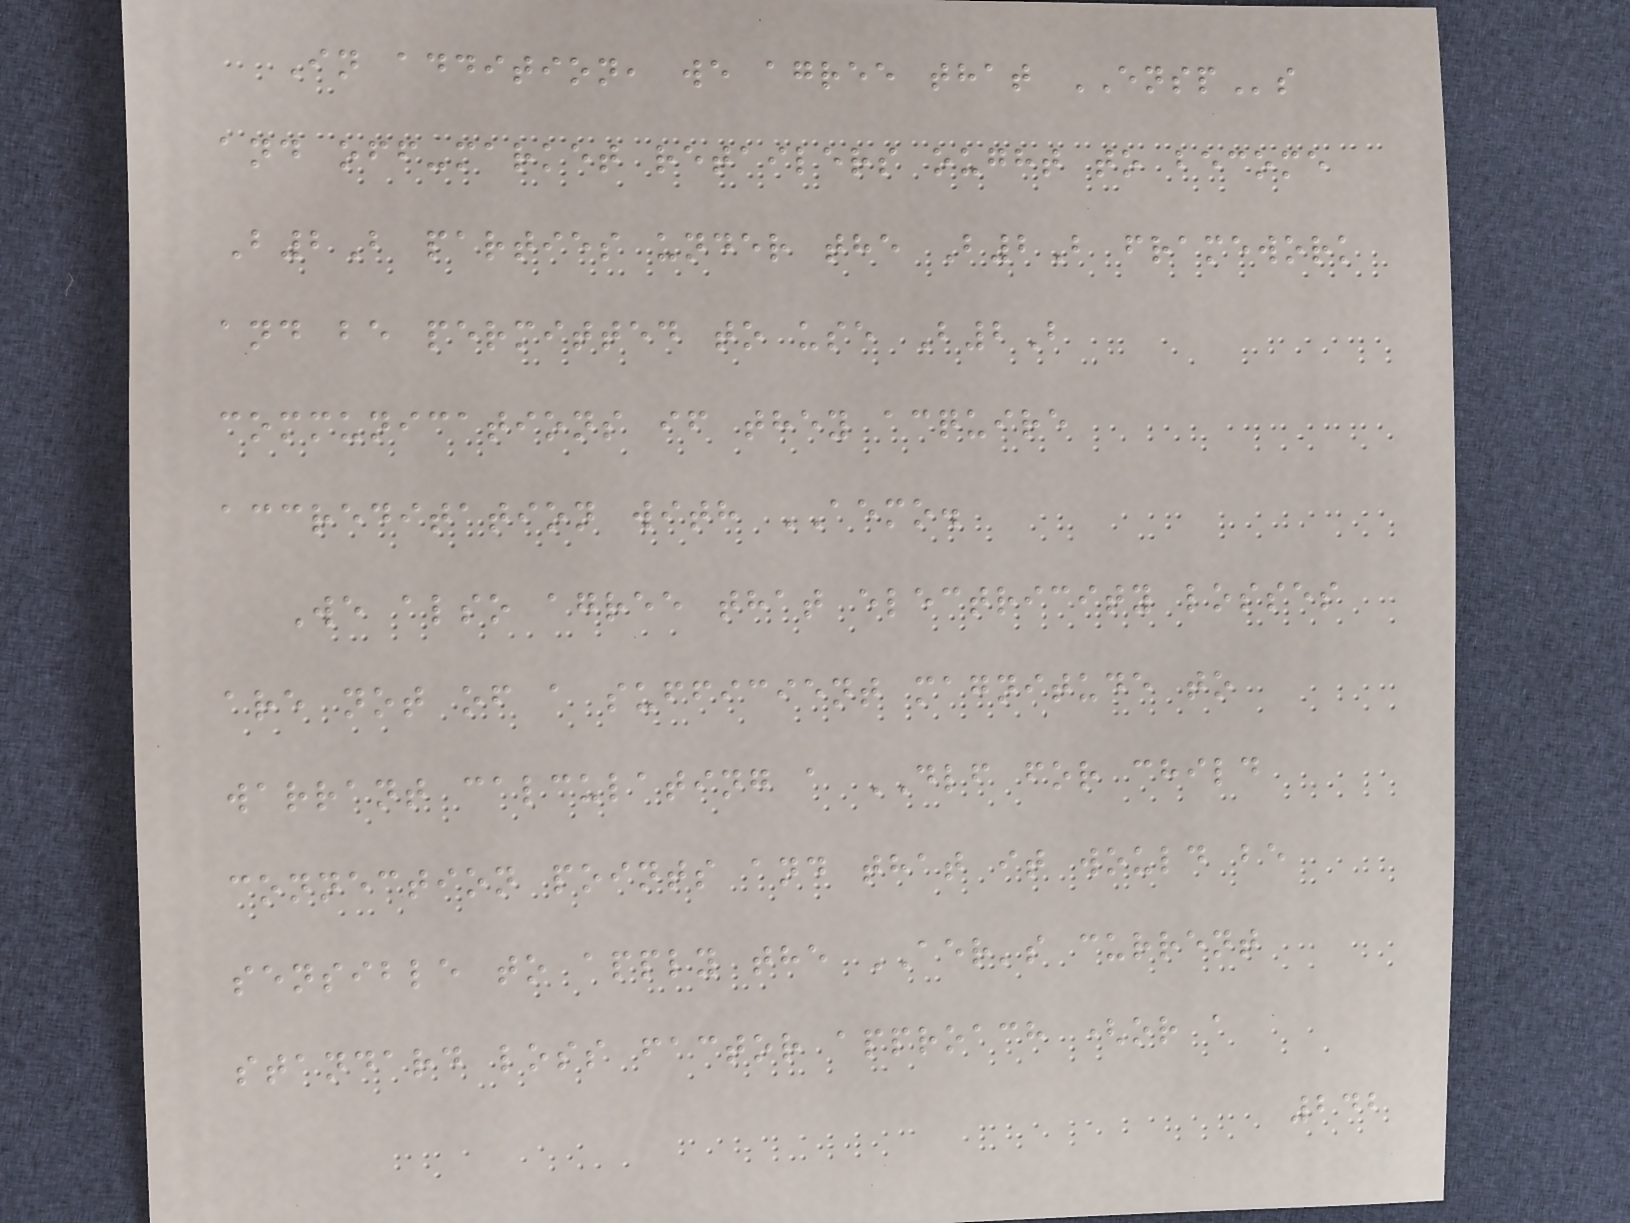In addition, we agree that ENSPs
and off-market retailers ought to become
B2B parties under the B2B framework
and be permitted to use B2B
communications if they acquire
accreditation with AEMO.
We also agree that electricity losses
are not of a sufficient magnitude to
warrant calculating a DLF for child
connection points and that it would be
sensible to apply the AER's current
standard loss factor approach (or a
242
